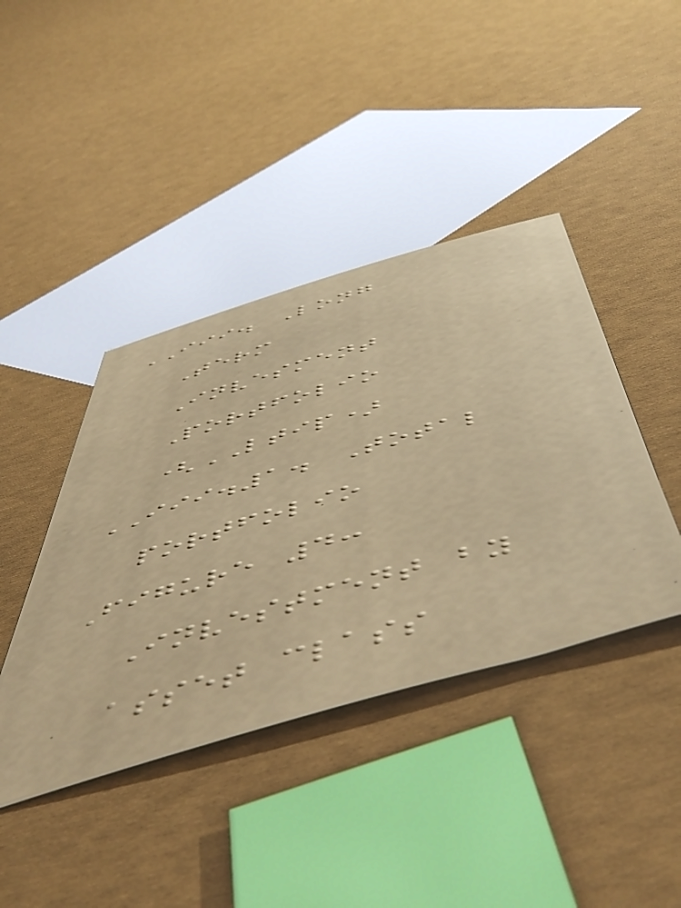III. Long
Term
Invesment
Portfolio
(LTIP)
III.1. Total
portfolio
Figure 4:
Investment by
asset class
